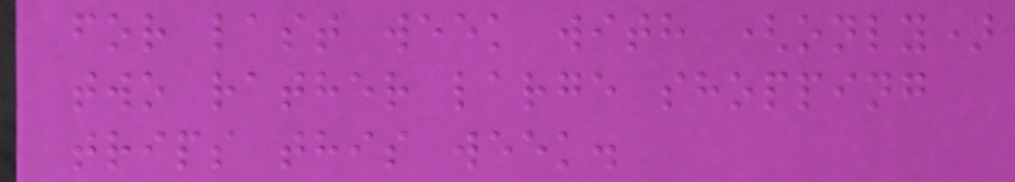for last week with (only)
two rather large shopping
trips this week.
